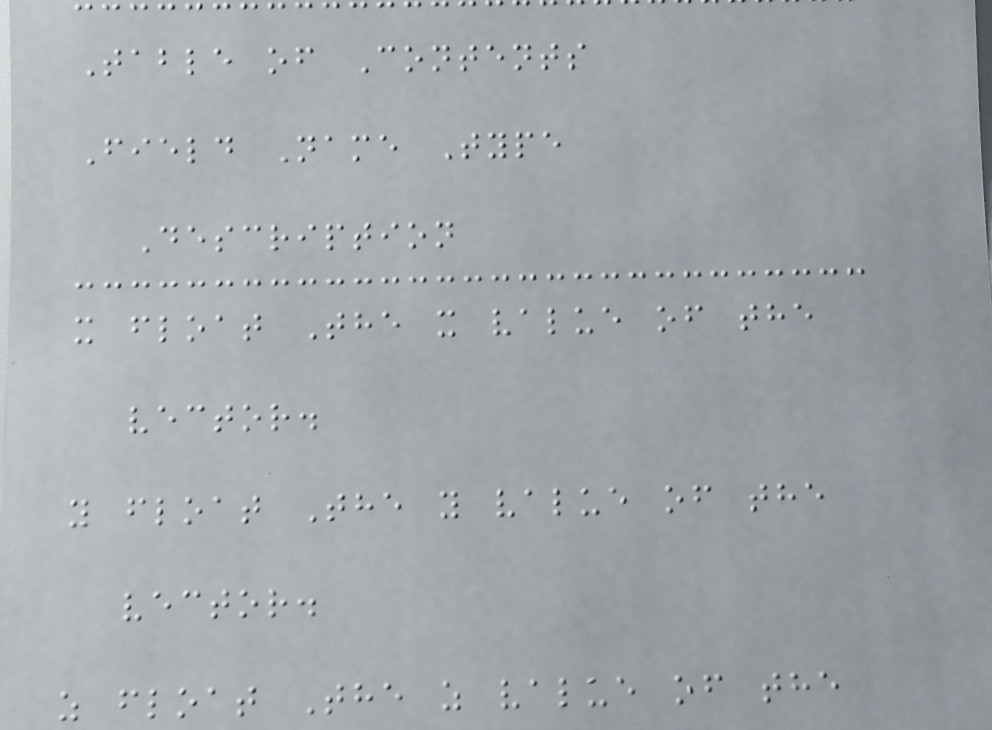Table of Contents
Field Name Type
Description
x float The x value of the
vector.
y float The y value of the
vector.
z float The z value of the
